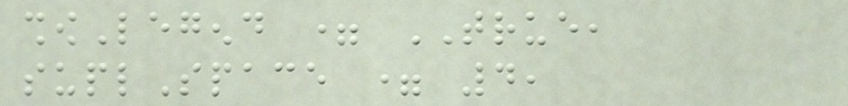showLegend = TRUE,
suplSpace = 4,
